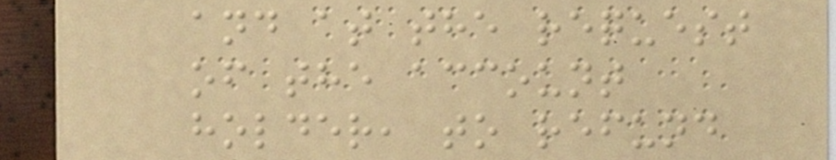and at the request
of the account
holder, to refund
